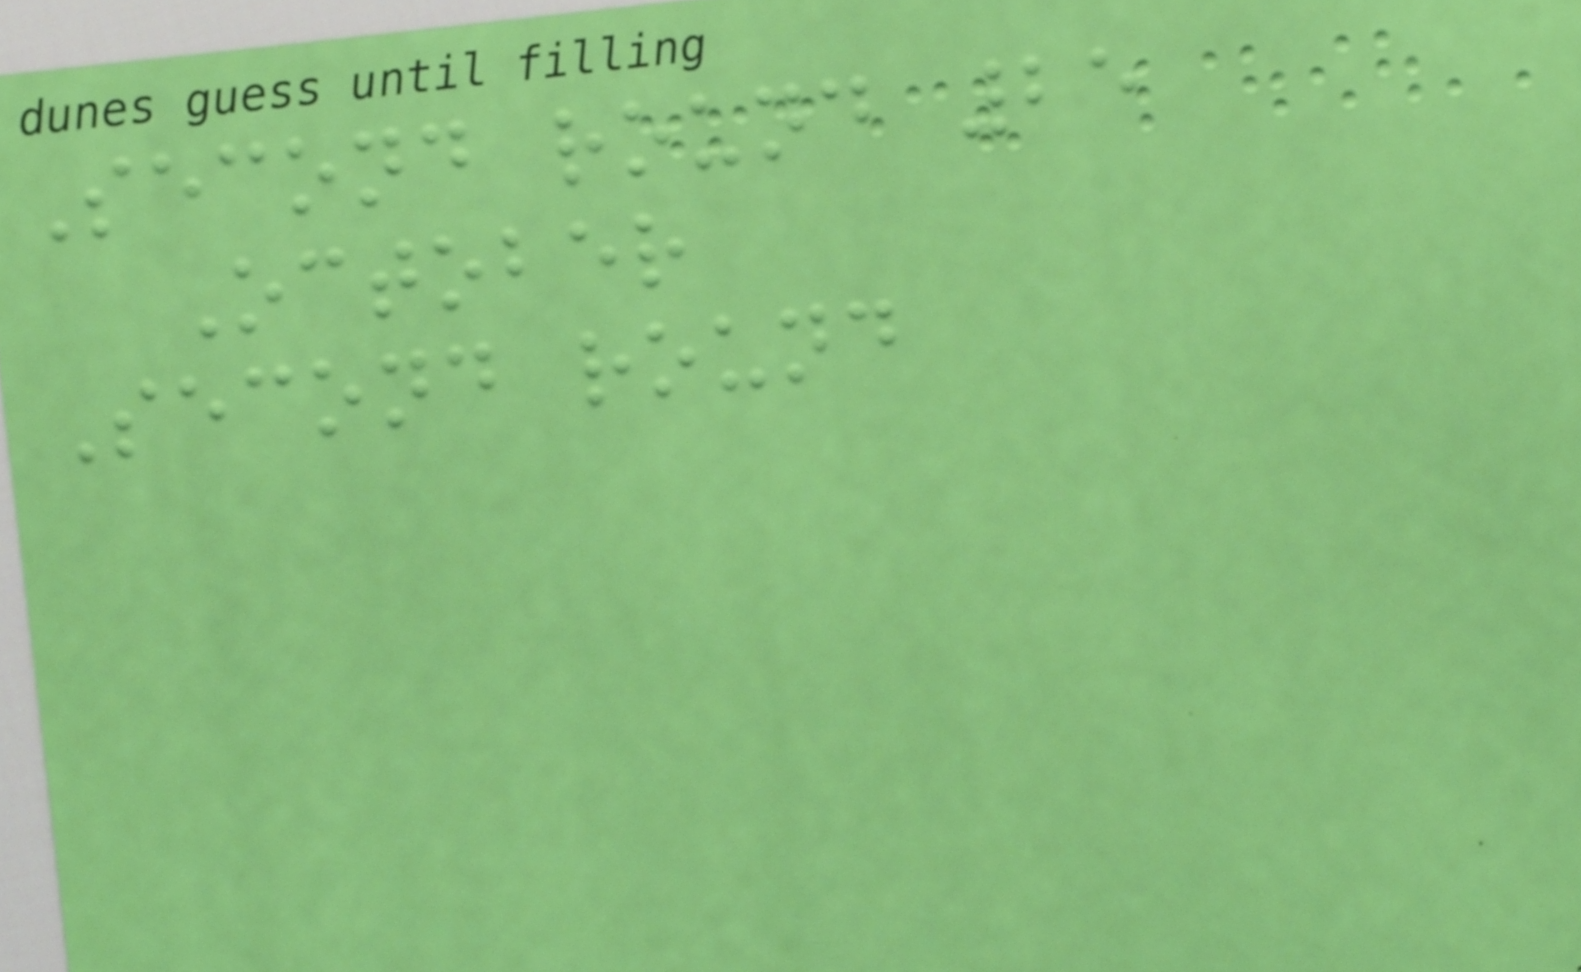Second round 25
October
Second round
